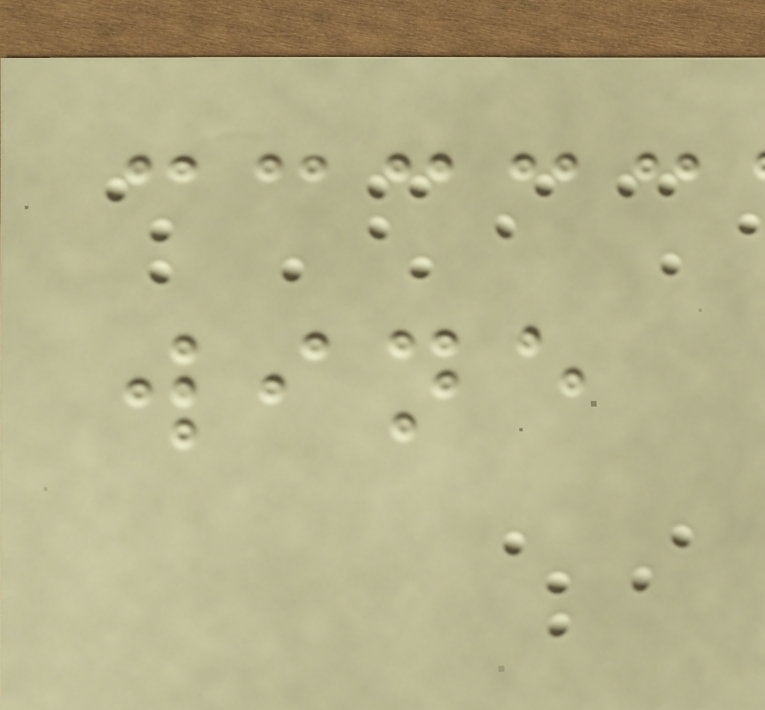wine
